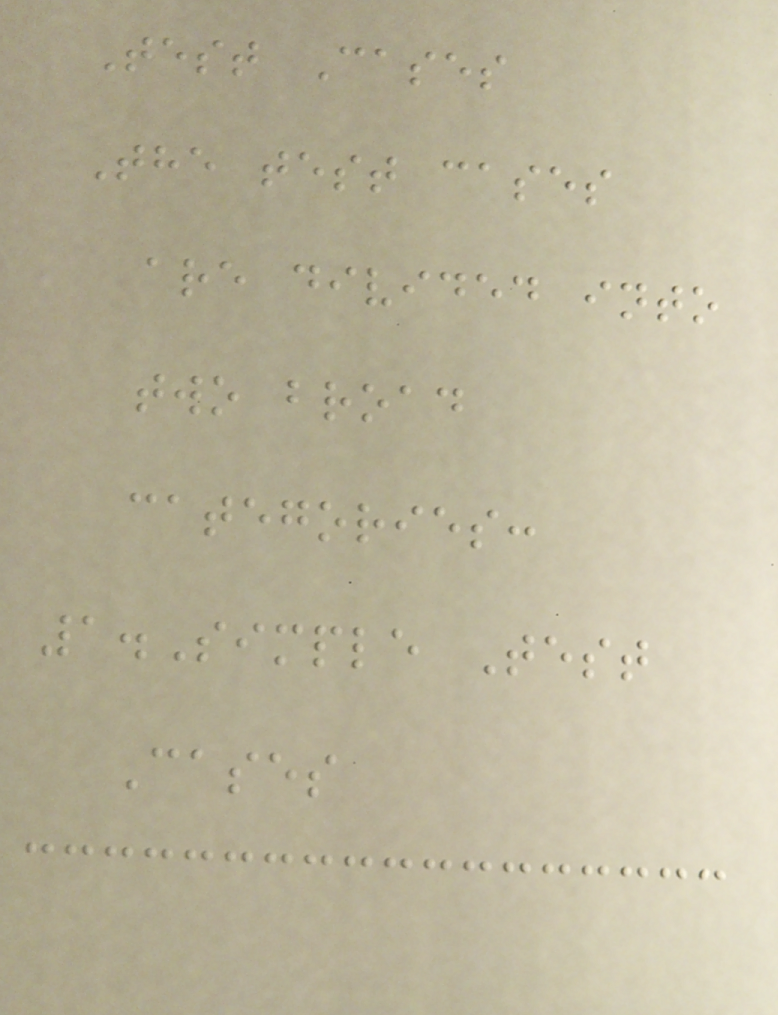Test Cases
The test cases
are divided into
two broad
categories:
1.Simple Test
Cases
